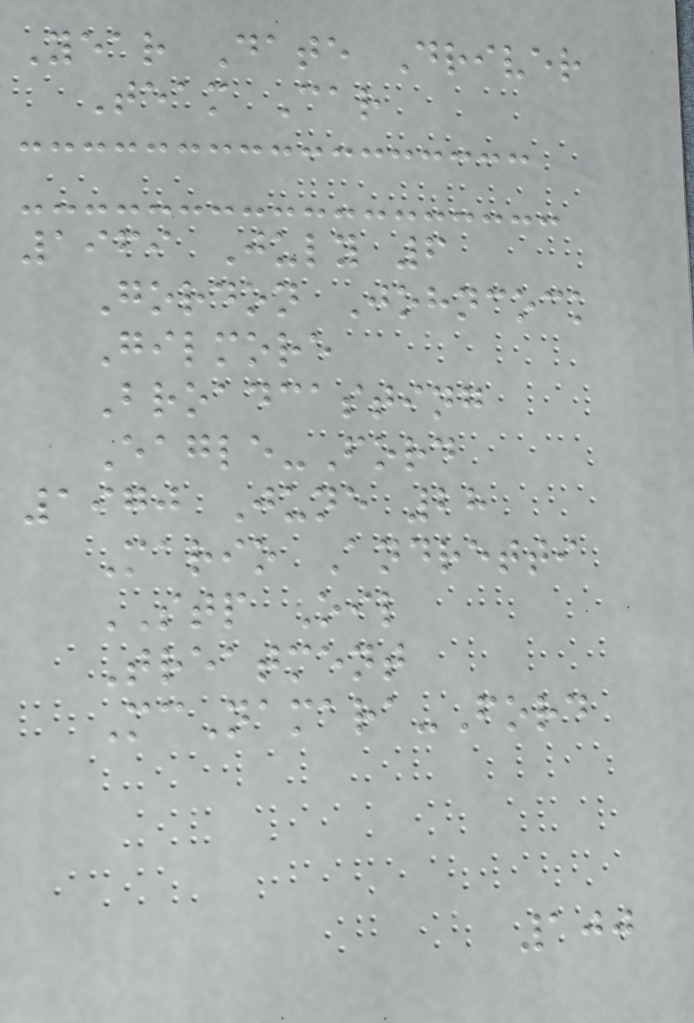Year Date Driver
Team Car
1969 July 6
Gordon Johncock
Gilmore
Broadcasting
Eagle-Ford
1970 June 28
Mario Andretti
STP Oil
Treatment
McNamara-Ford
100
